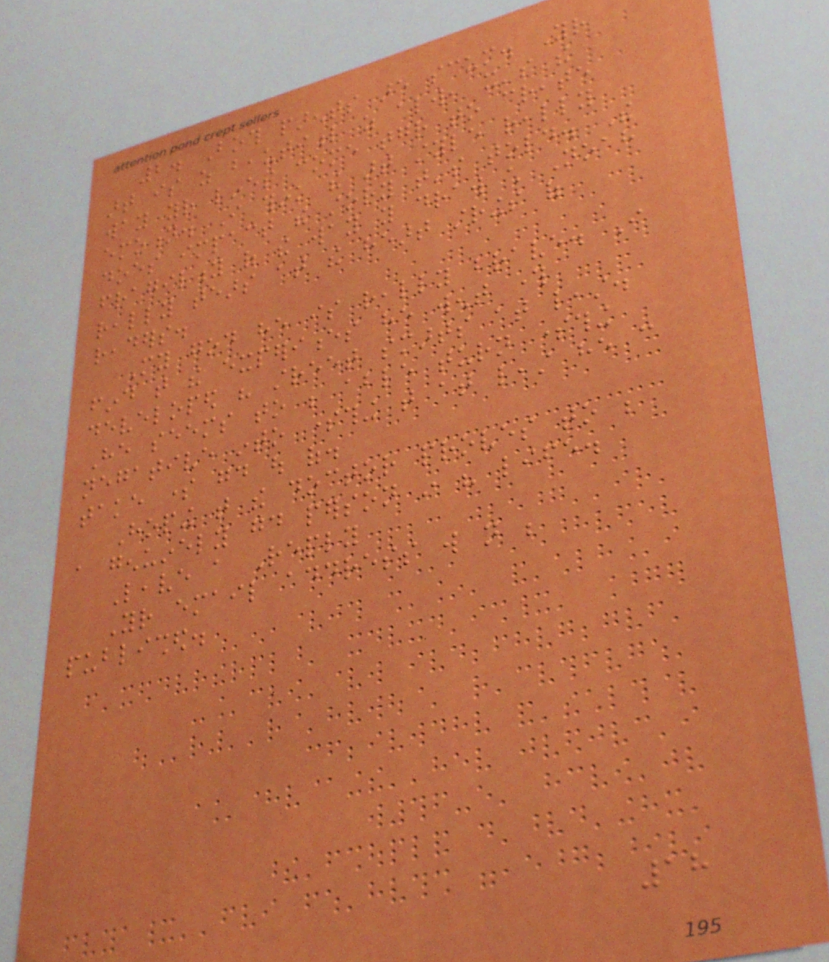2. Both parents are scum. Your
art is as beautiful as always, it's the
way your lines come together to create
emotion. I think the art style really
does impact the story that's told. The
fragility of the way you draw child Noah
really tears at the heart strings of
readers.
My god he is really brave. I
find that the experiences he went through
developed his street smarts at least.
He seems to be able turn something
negative into something that at least he can
take some good out of.
Hoping that the doctor proves to be
a genuinely good person in his life.
Leave a Reply
Your email address will not be
published.
18
